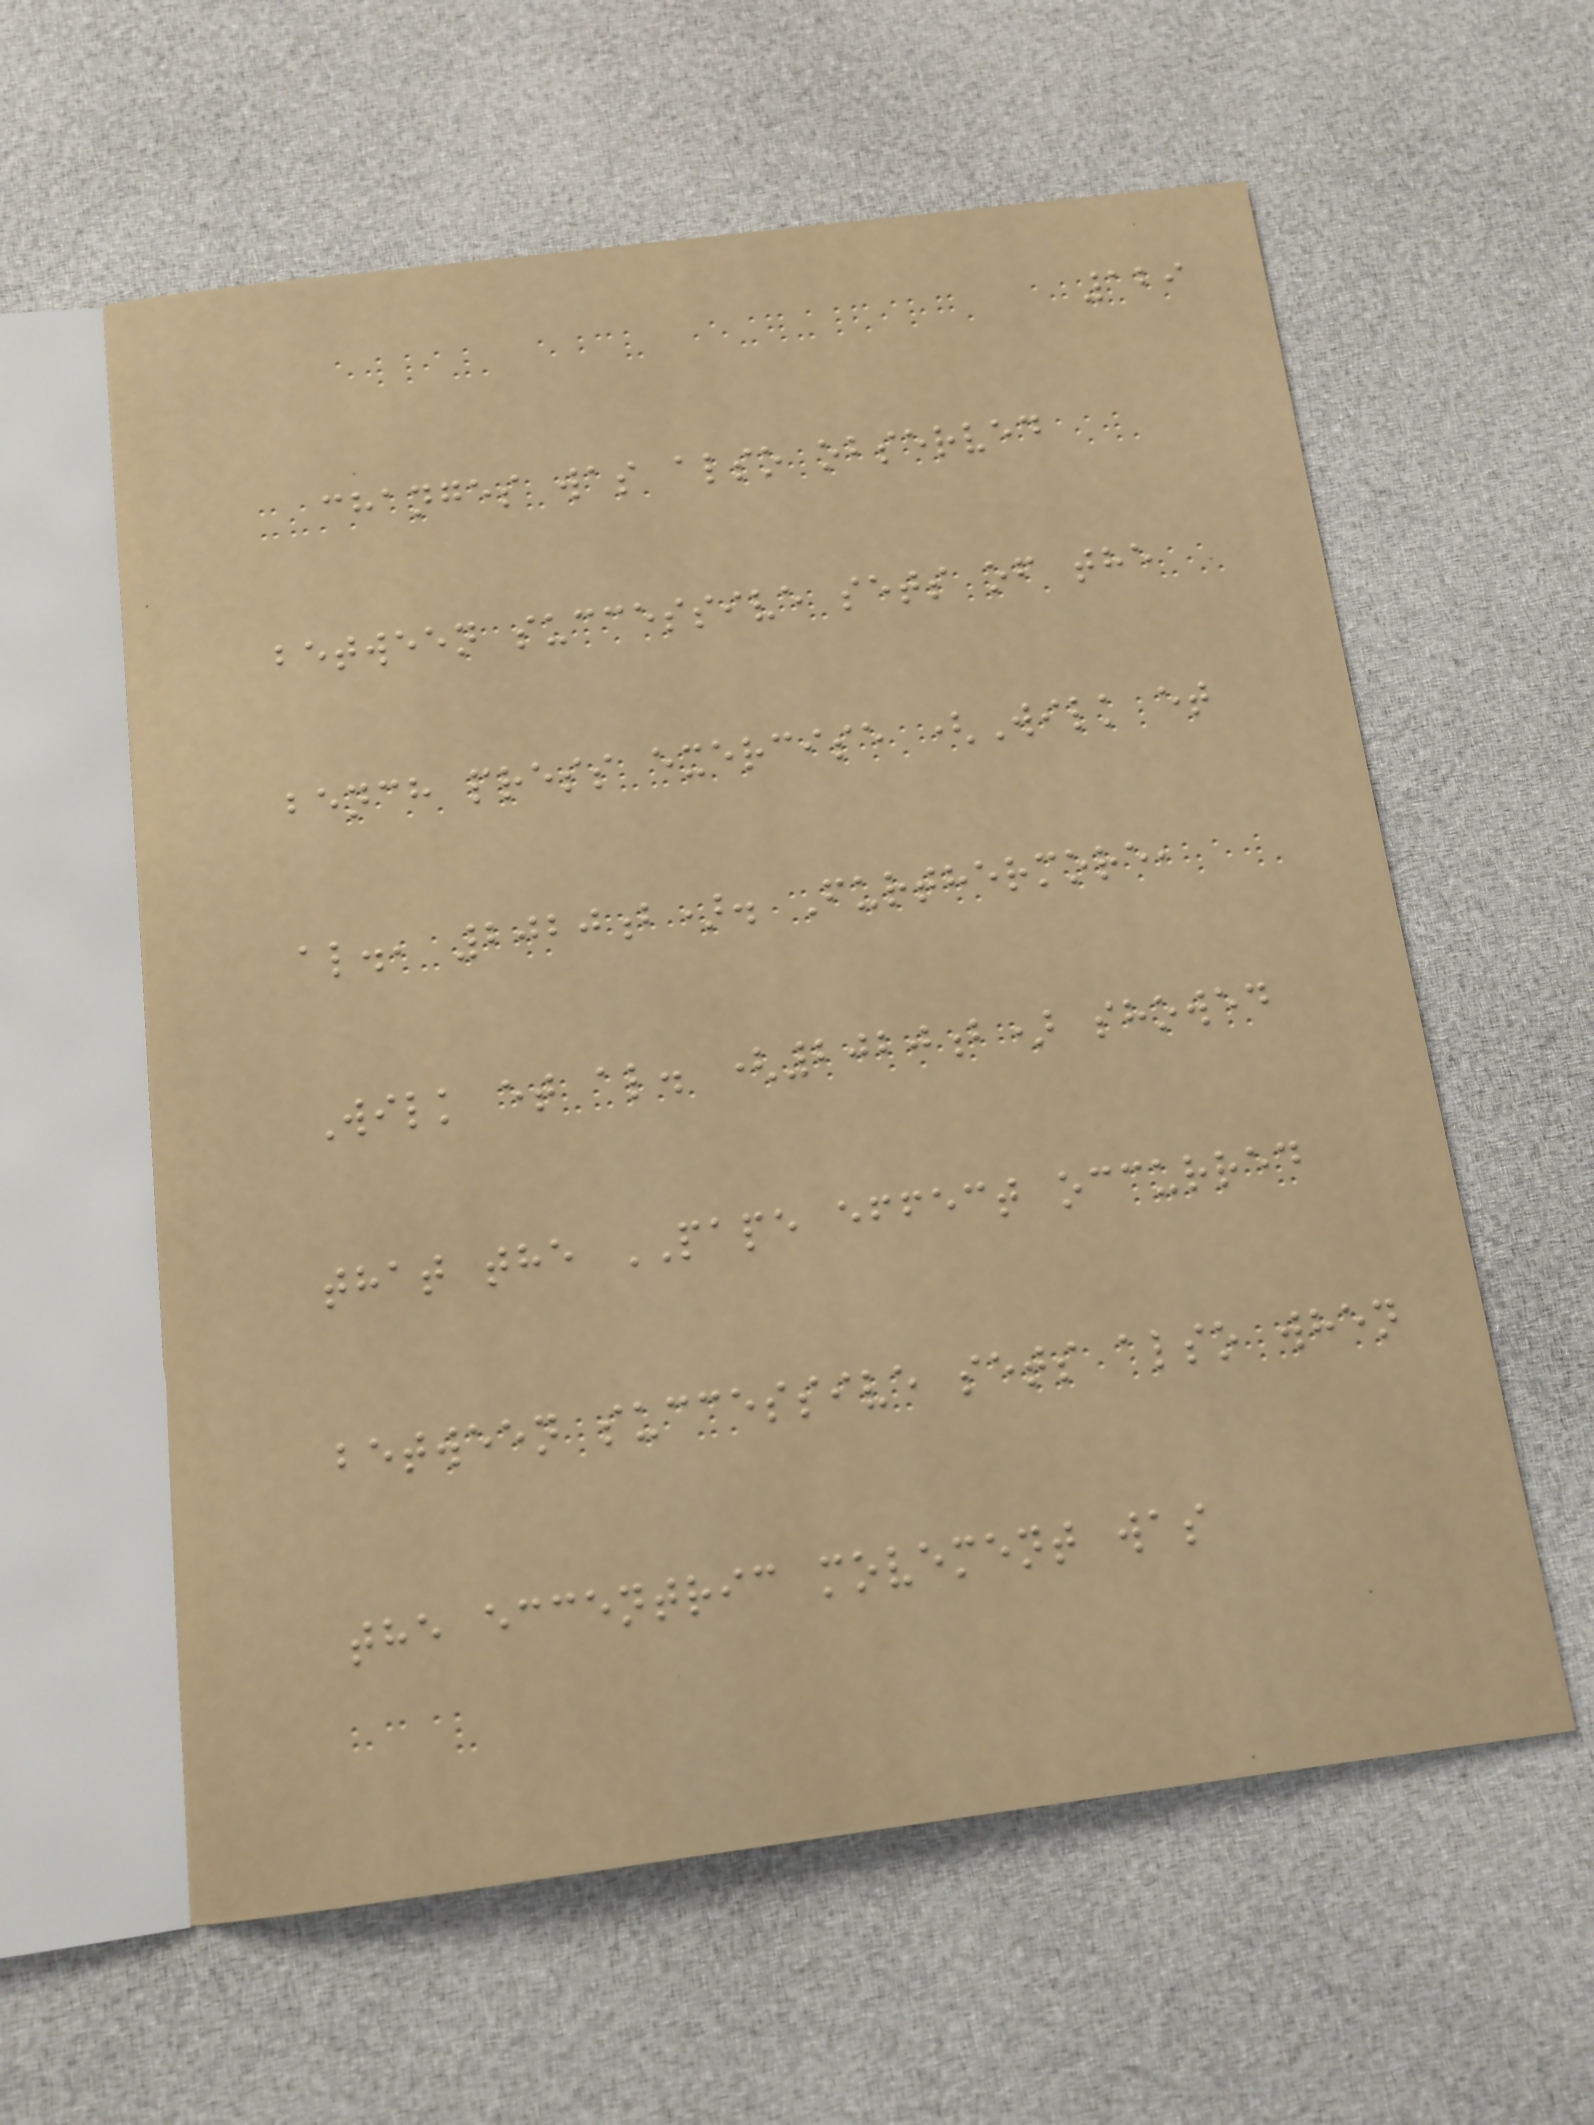129
changes was also observed
between successive sets of the
bench press exercise (Wilk et
al., 2020b). Furthermore,
Wilk et al. (2020b) showed
that the PAPE effect occurred
between successive sets also when
the eccentric movement was
